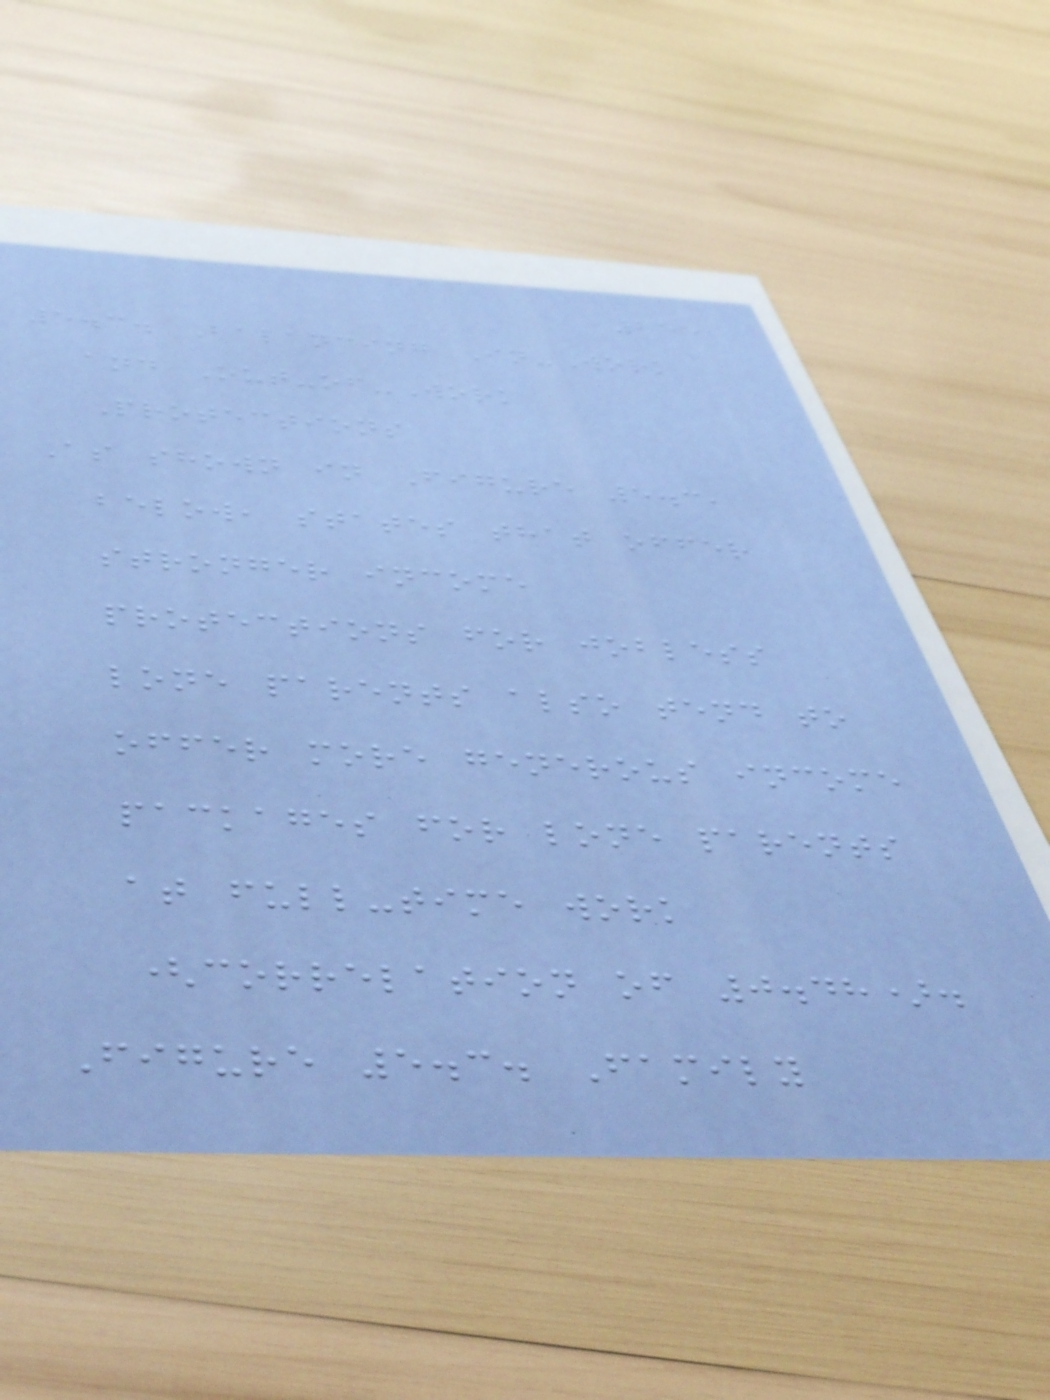255
5.3. Balancing In-Work
and Out-of-Work
Protections
As shown in Figure 5.3,
below, states that offer
stronger income
protections for jobless
lone parents also tend to
offer more generous income
packages for lone parents
at full-time work
(correlation of 0.48).
Figure 5.3. Family
